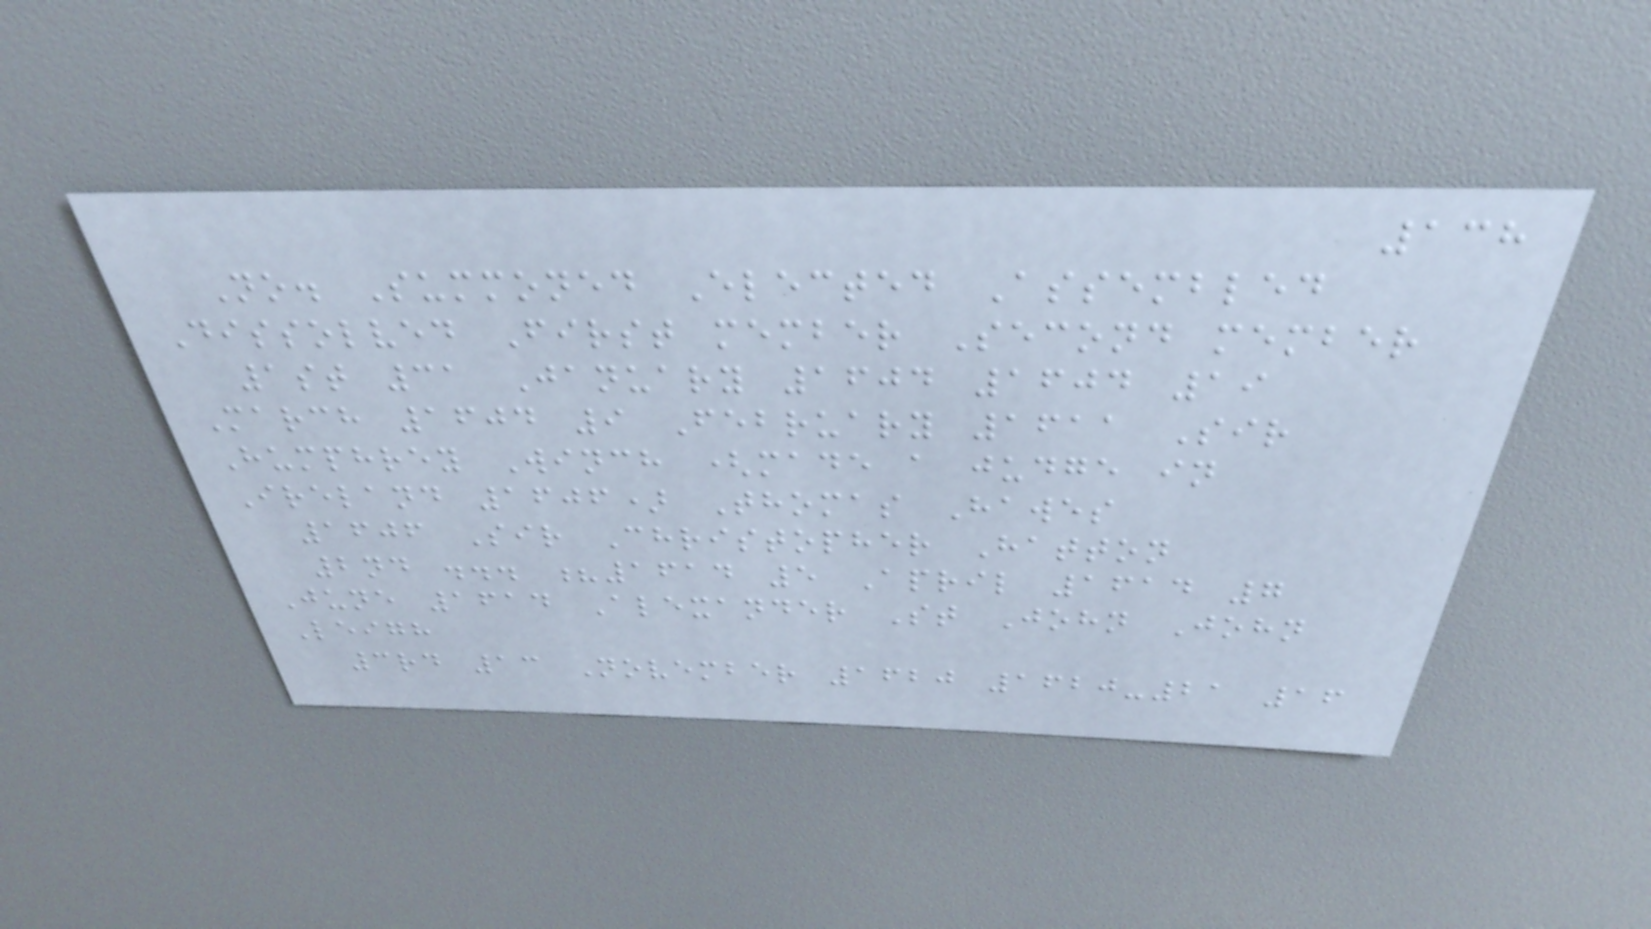138
No. Summoned Elected Assembled
Dissolved First member Second member
1st 31 January 1604 1604 19
March 1604 9 February 1611 Sir
Humphrey Winch (made a judge in
Ireland 1606) Thomas Hawes
1606 Sir Christopher Hatton
2nd ... ?1614 5 April 1614 7
June 1614 Alexander St John John
Leigh
3rd 13 November 1620 1620-21 16
